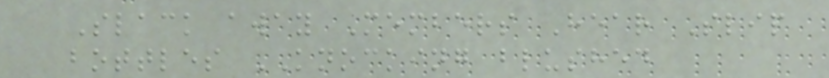Slack away Members Hear Slip
bottles KNOCKING blushed
